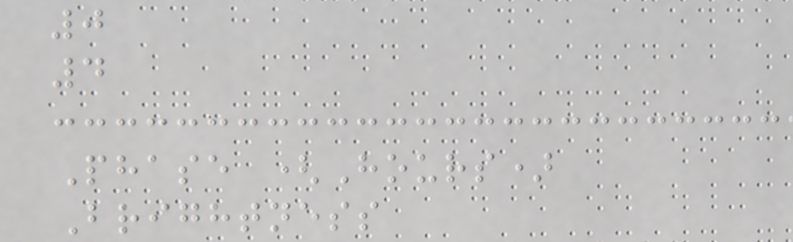0
4
Phase (Hours)
Brightness
